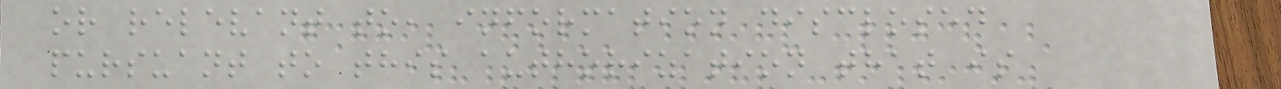or relevant to, information disclosed
pursuant to this authorization that is
